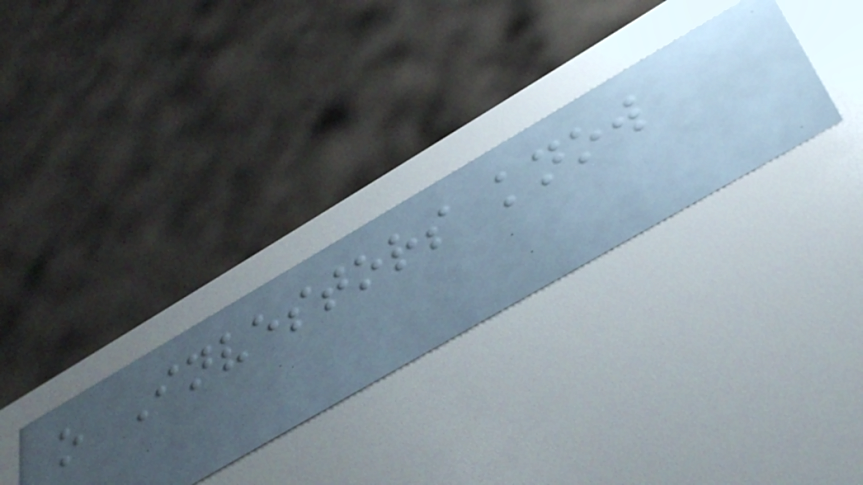o Investors know
